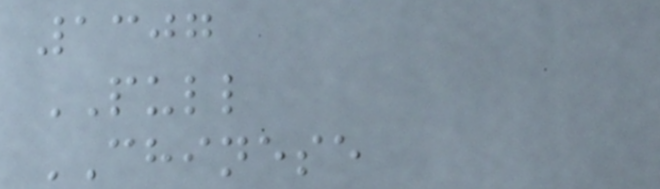1307
PULL
CHINESE
